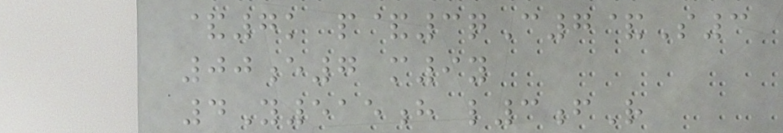&7k p&3qC7&S3
00e7 m9y
4Y515h l3fR
